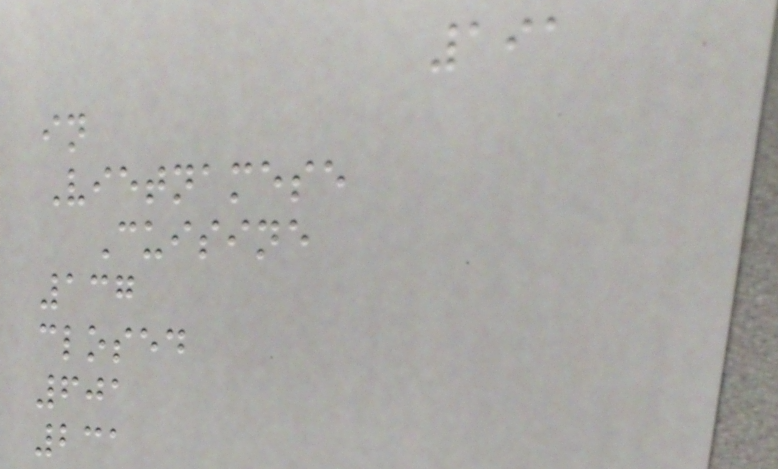191
in
Vietnamese
Cuisine
137
closed
601
231
